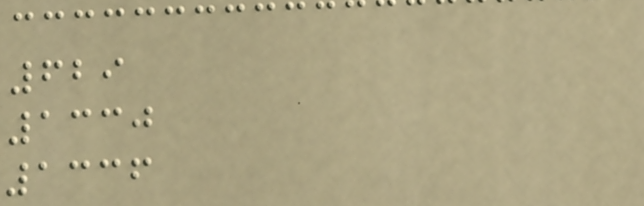629
1330
1336
